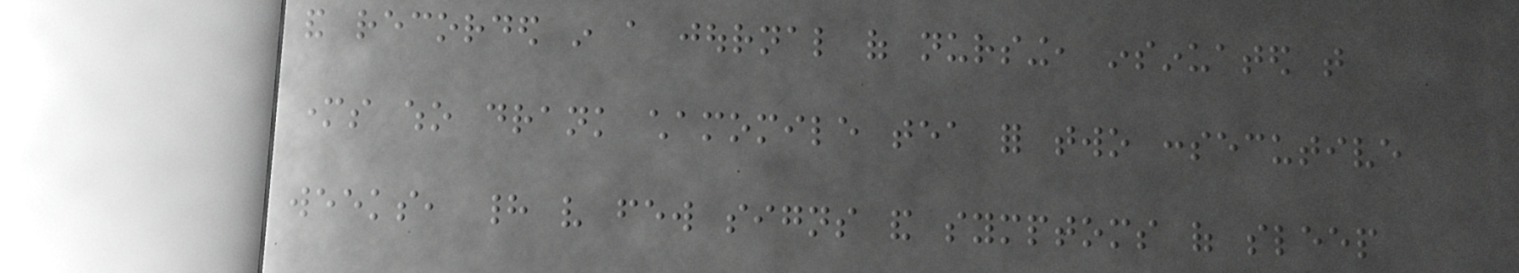and recorded in a journal of nursing, insinuated that
mothers who drank chamomile tea for two consecutive
weeks, had very few signs and symptoms of sleep
